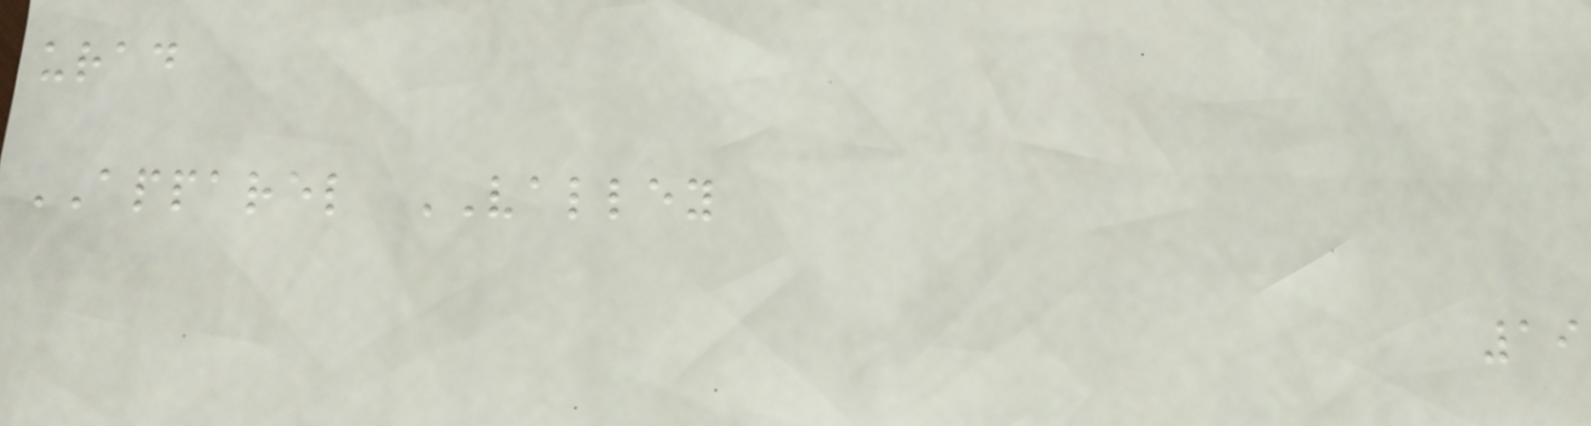urad
APPAREL VALLEY
19
